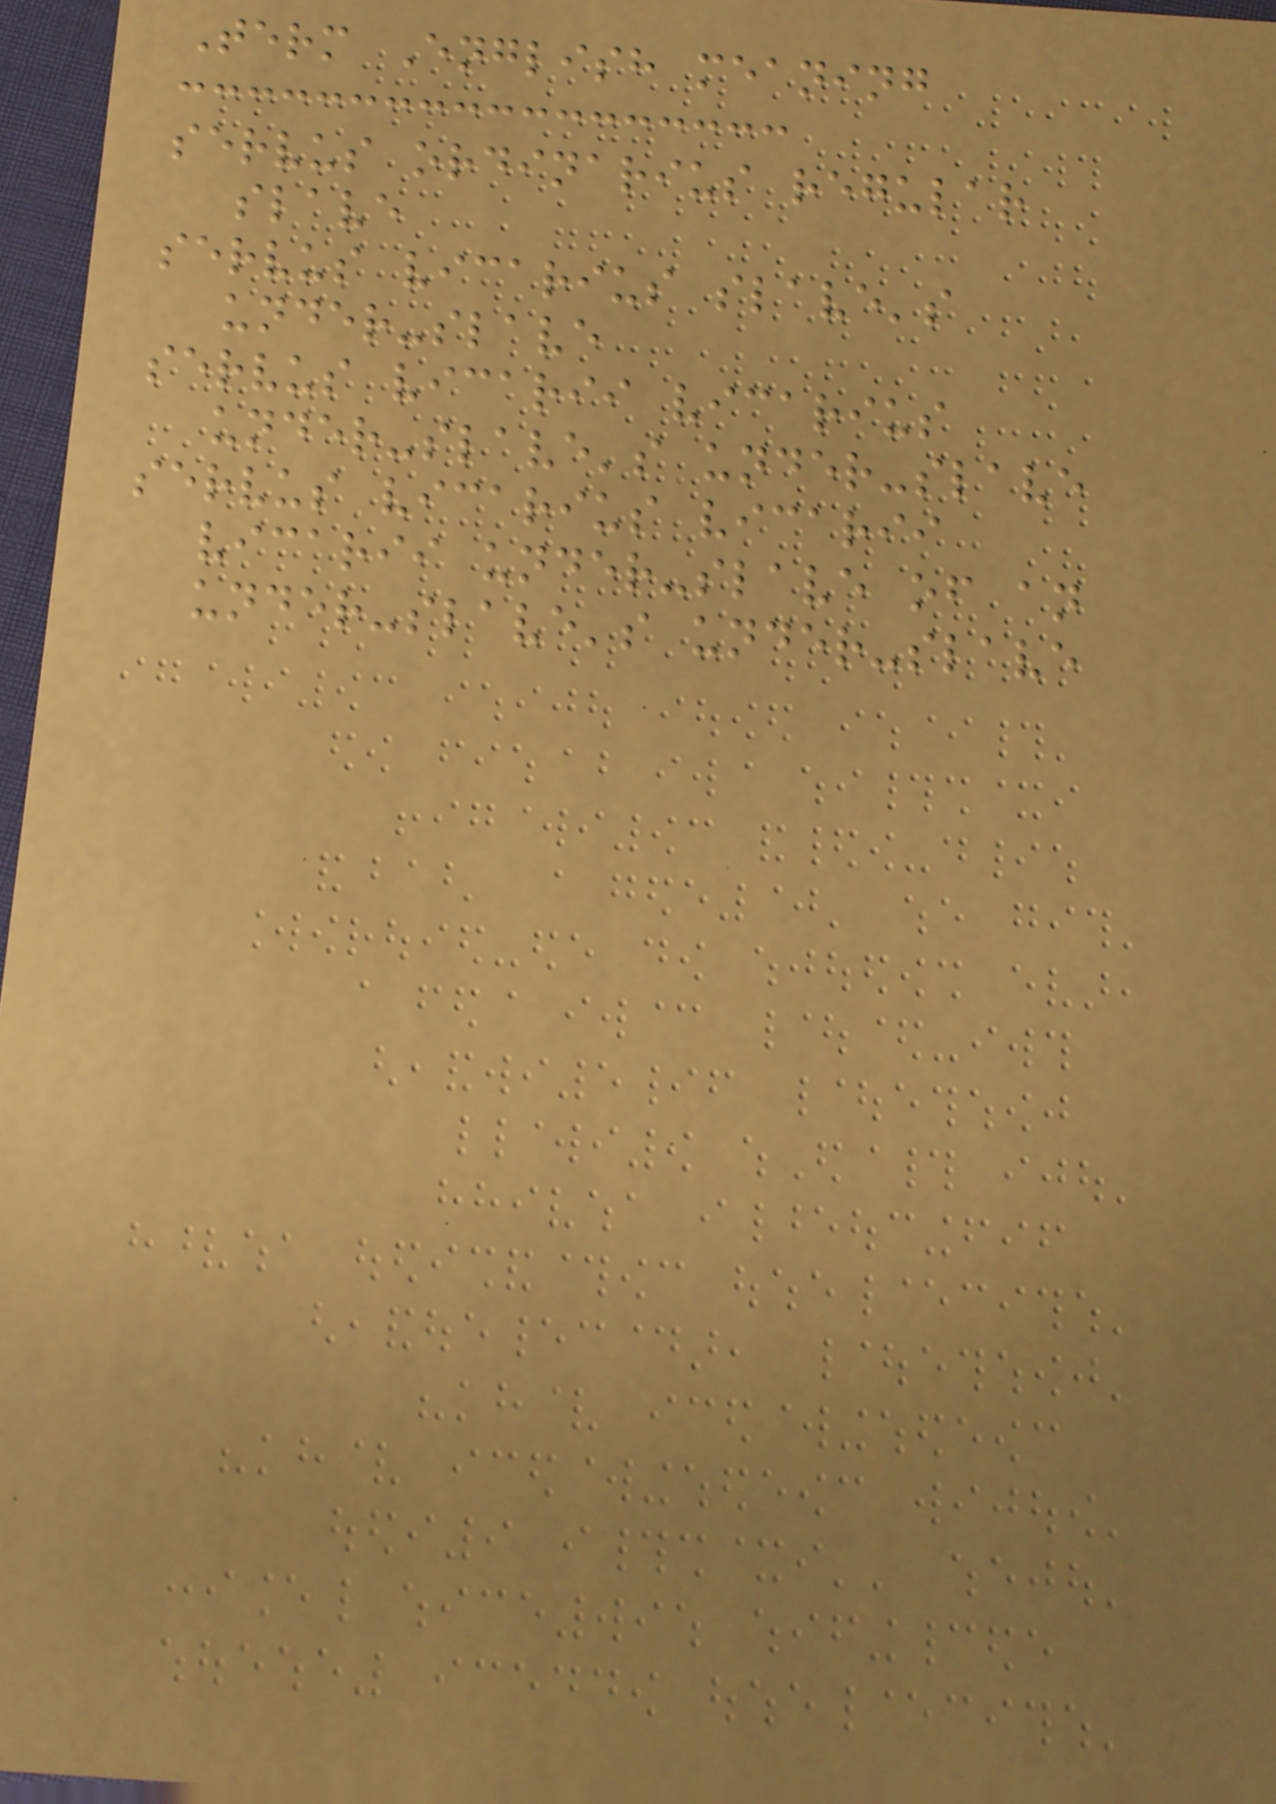Term English meaning
servus ordinarius regular
slave
servus vicarius slave's
under-slave
servus vicarii vicarius
under-slave's under-slave
servus vicarius vicarii
vicarii under-slave of an
under-slave's under-slave
